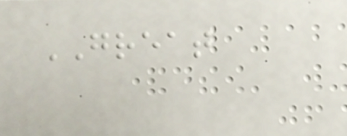GREAT
